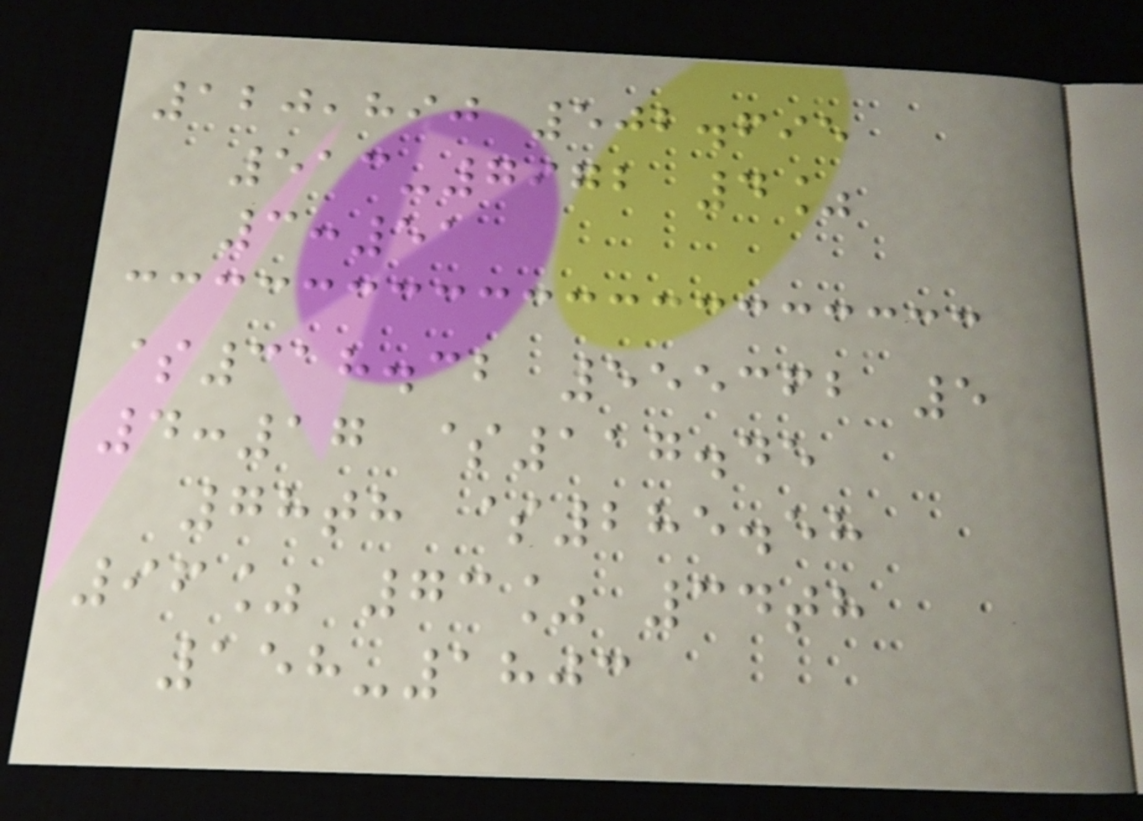120,890 502.695
513-7972 4%
3:51
$318.32 555362 5
4:17 $117.45
78th $285.58
96% 73% 34th
158-1803
